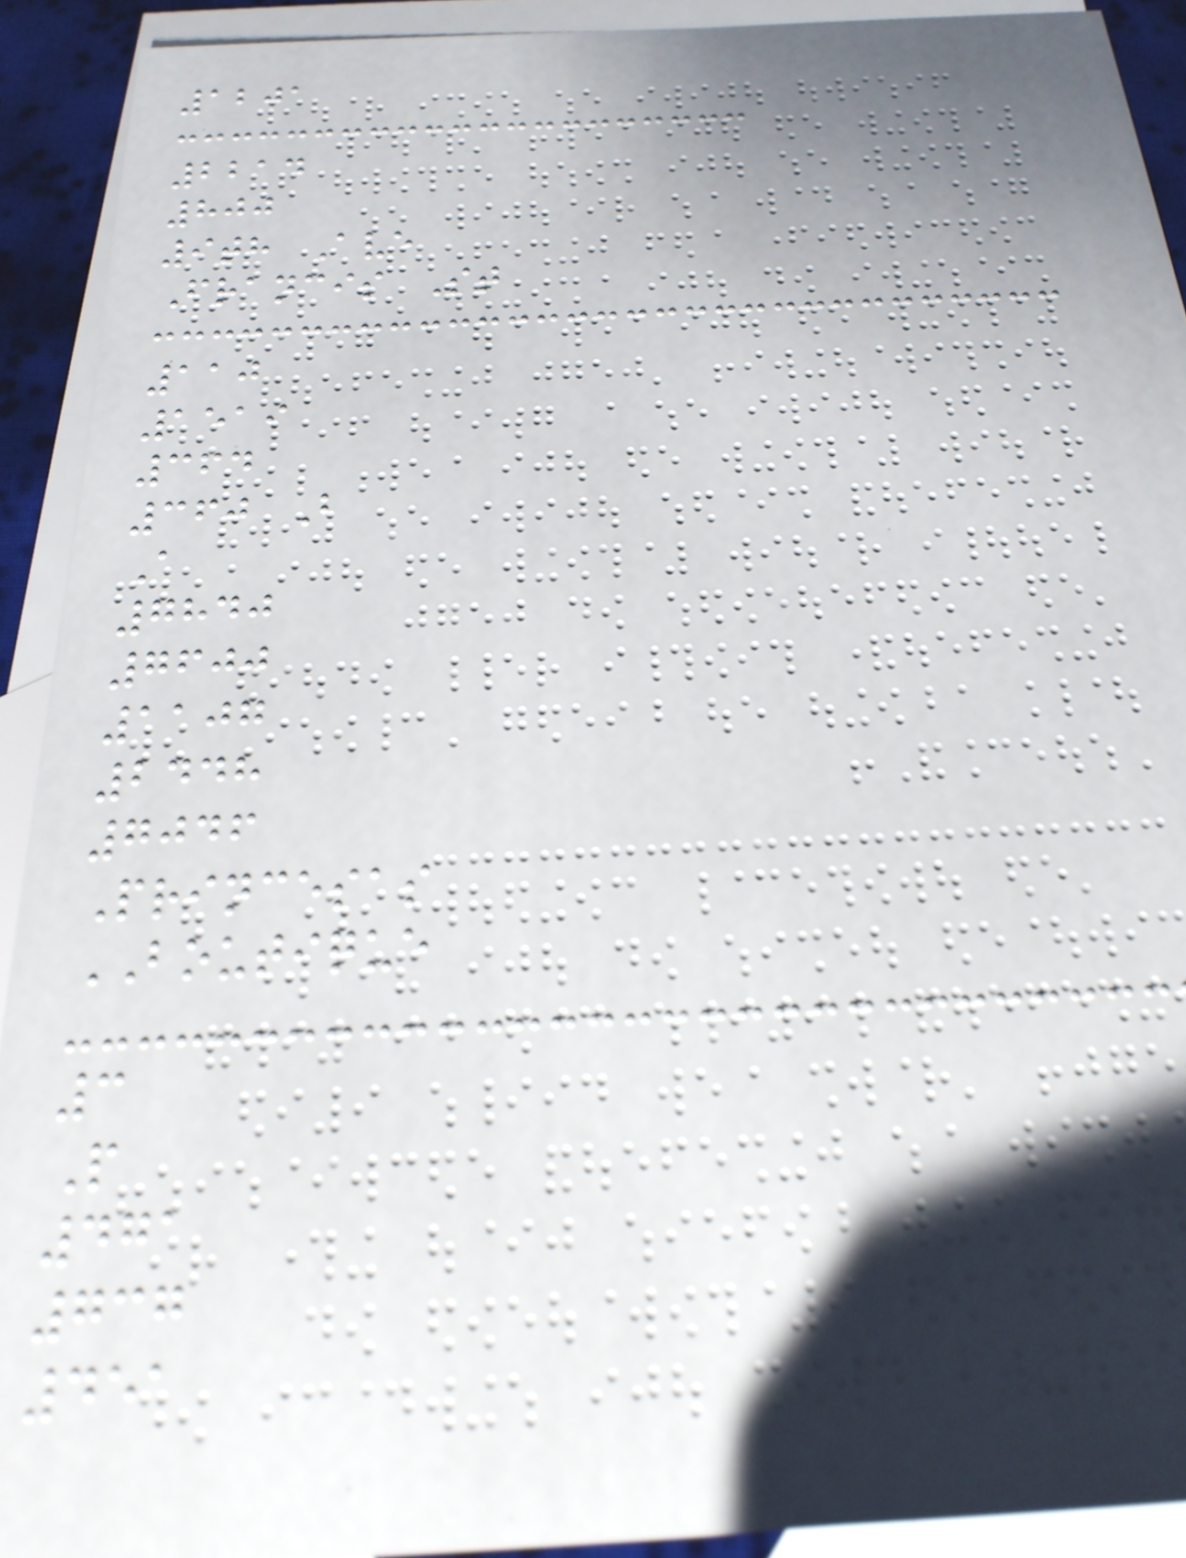1201
2214
800
9th Ave
Francis St
110
1519
364
360 B
A
7840
7600
1107
2448
7046
Princesas
BOUTIQUE
3
P
471
737
451
